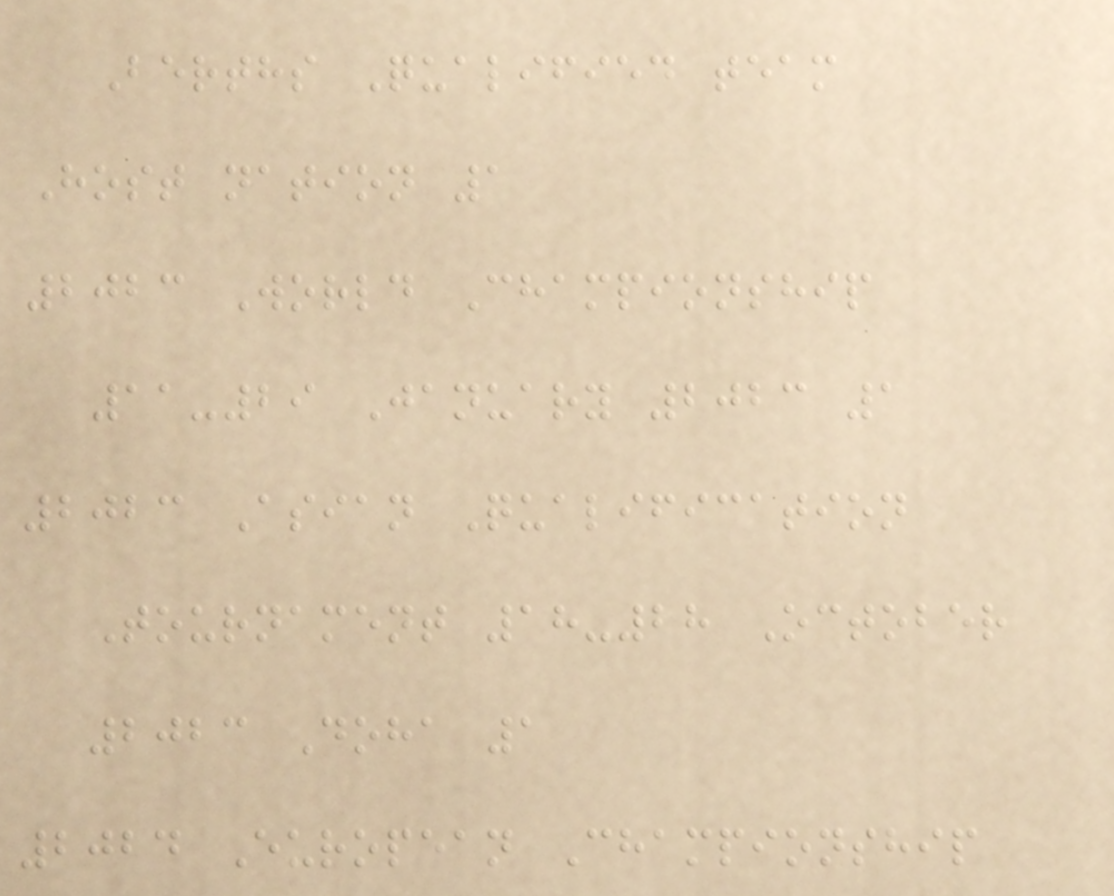Berths Qualified team
Host nation 1
2023 World Championship
11-29 January 2023 1
2023 Asian Qualification
Tournament 18-28 October
2023 Doha 1
2024 European Championship
